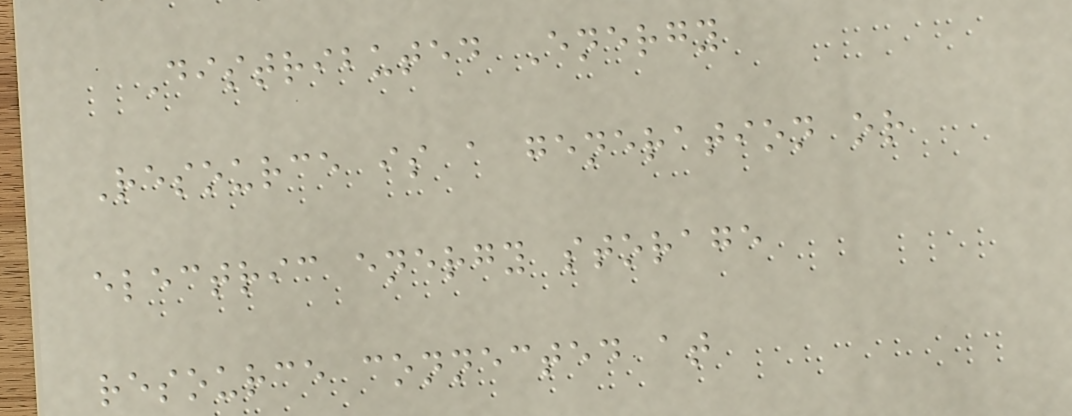Distributed Energy
Resource is a generation or
electric energy storage
resource connected at
